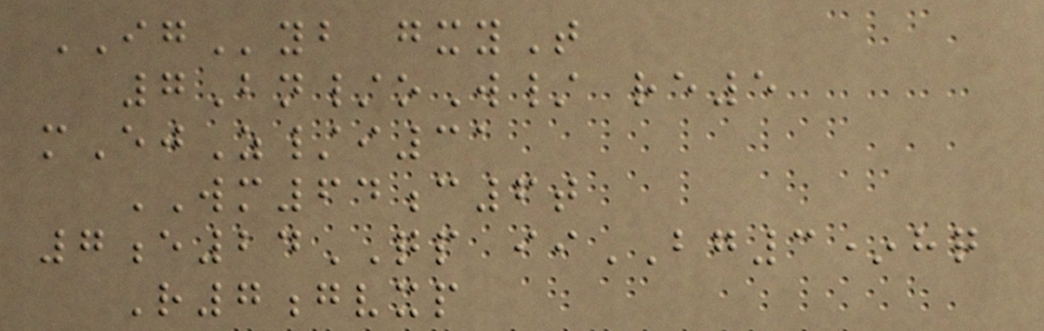IGyb gxyT
7Bn/oW/ re5
mEjZ/i31
WM64c6t
7e24QP iiBG3*hq
R7gvxp
